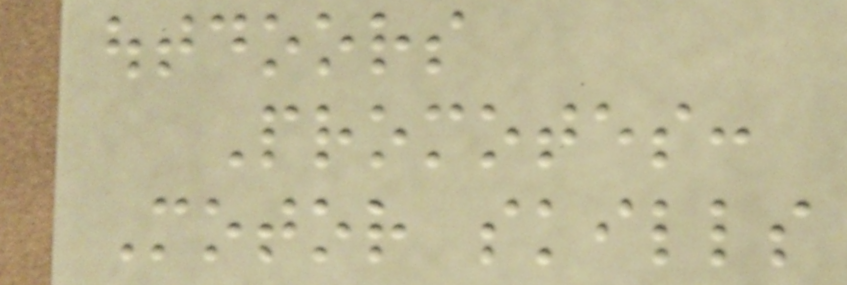outdoors
Promotes:
Motor skills
